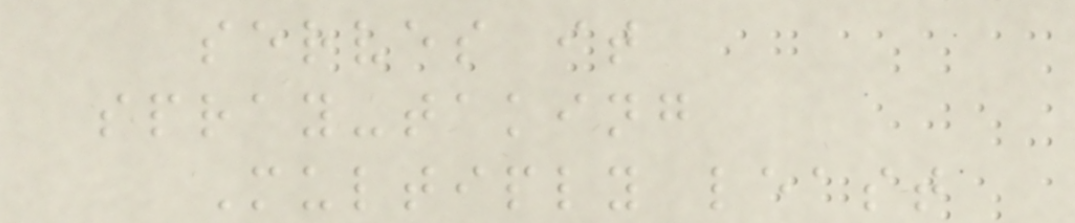serves it
spray-taking
Multiply least
